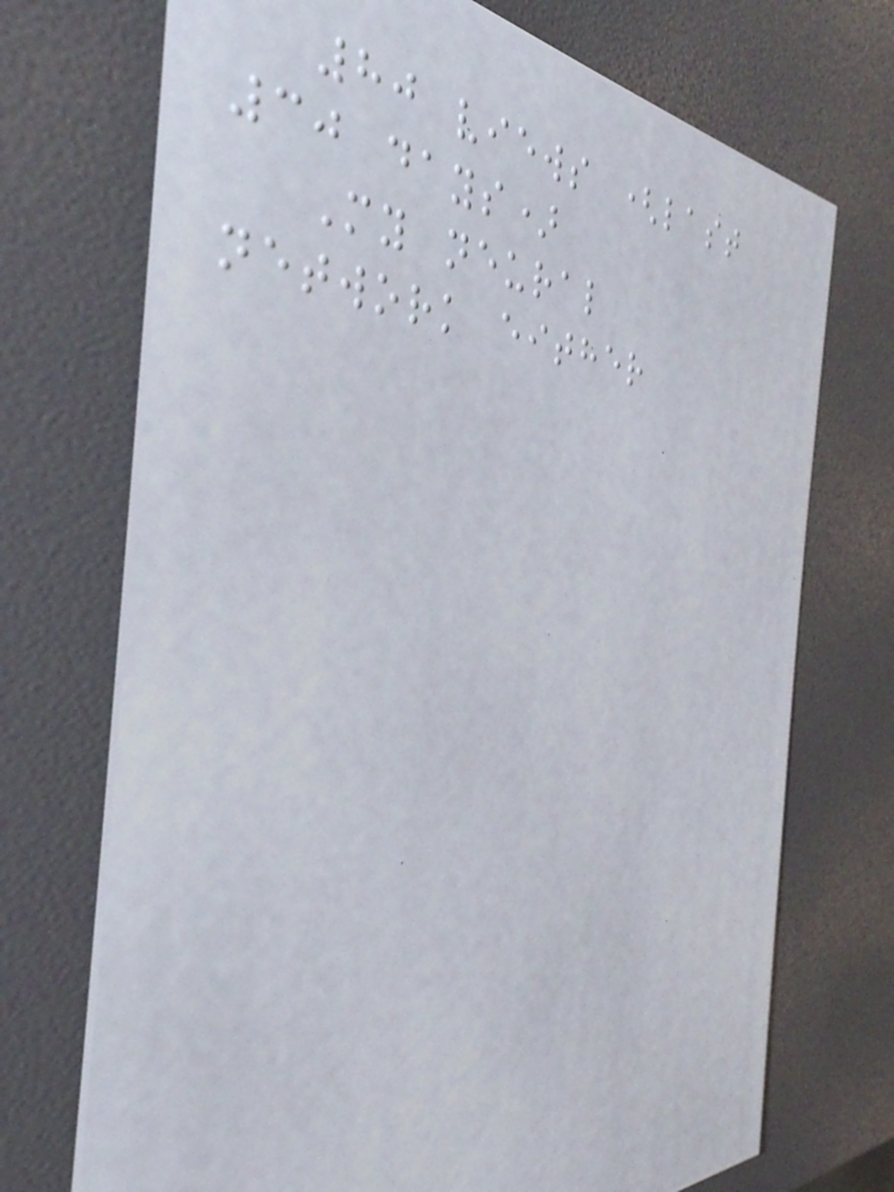80 views (last
30 days)
My neural
network either
